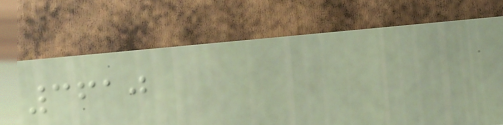3610
